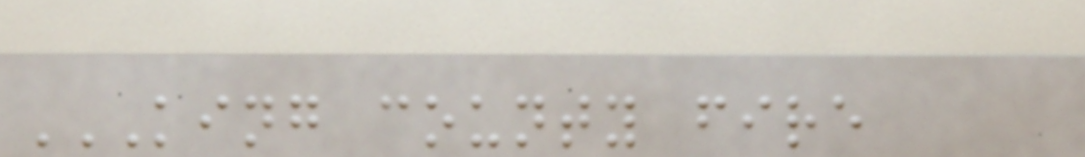KING COUNTY FIRE
